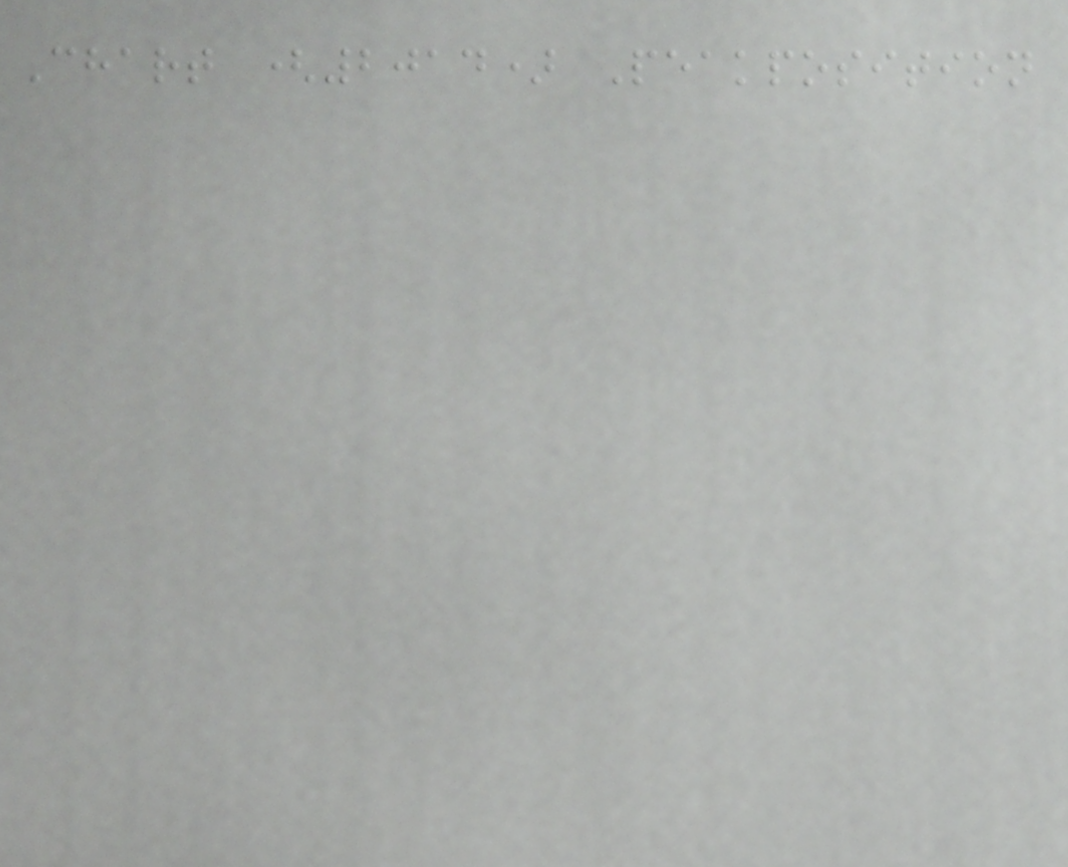Chart (2014) Peakposition
